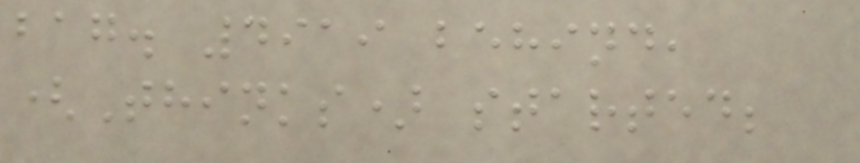bag. 4919 behind,
(Thinks) started;
